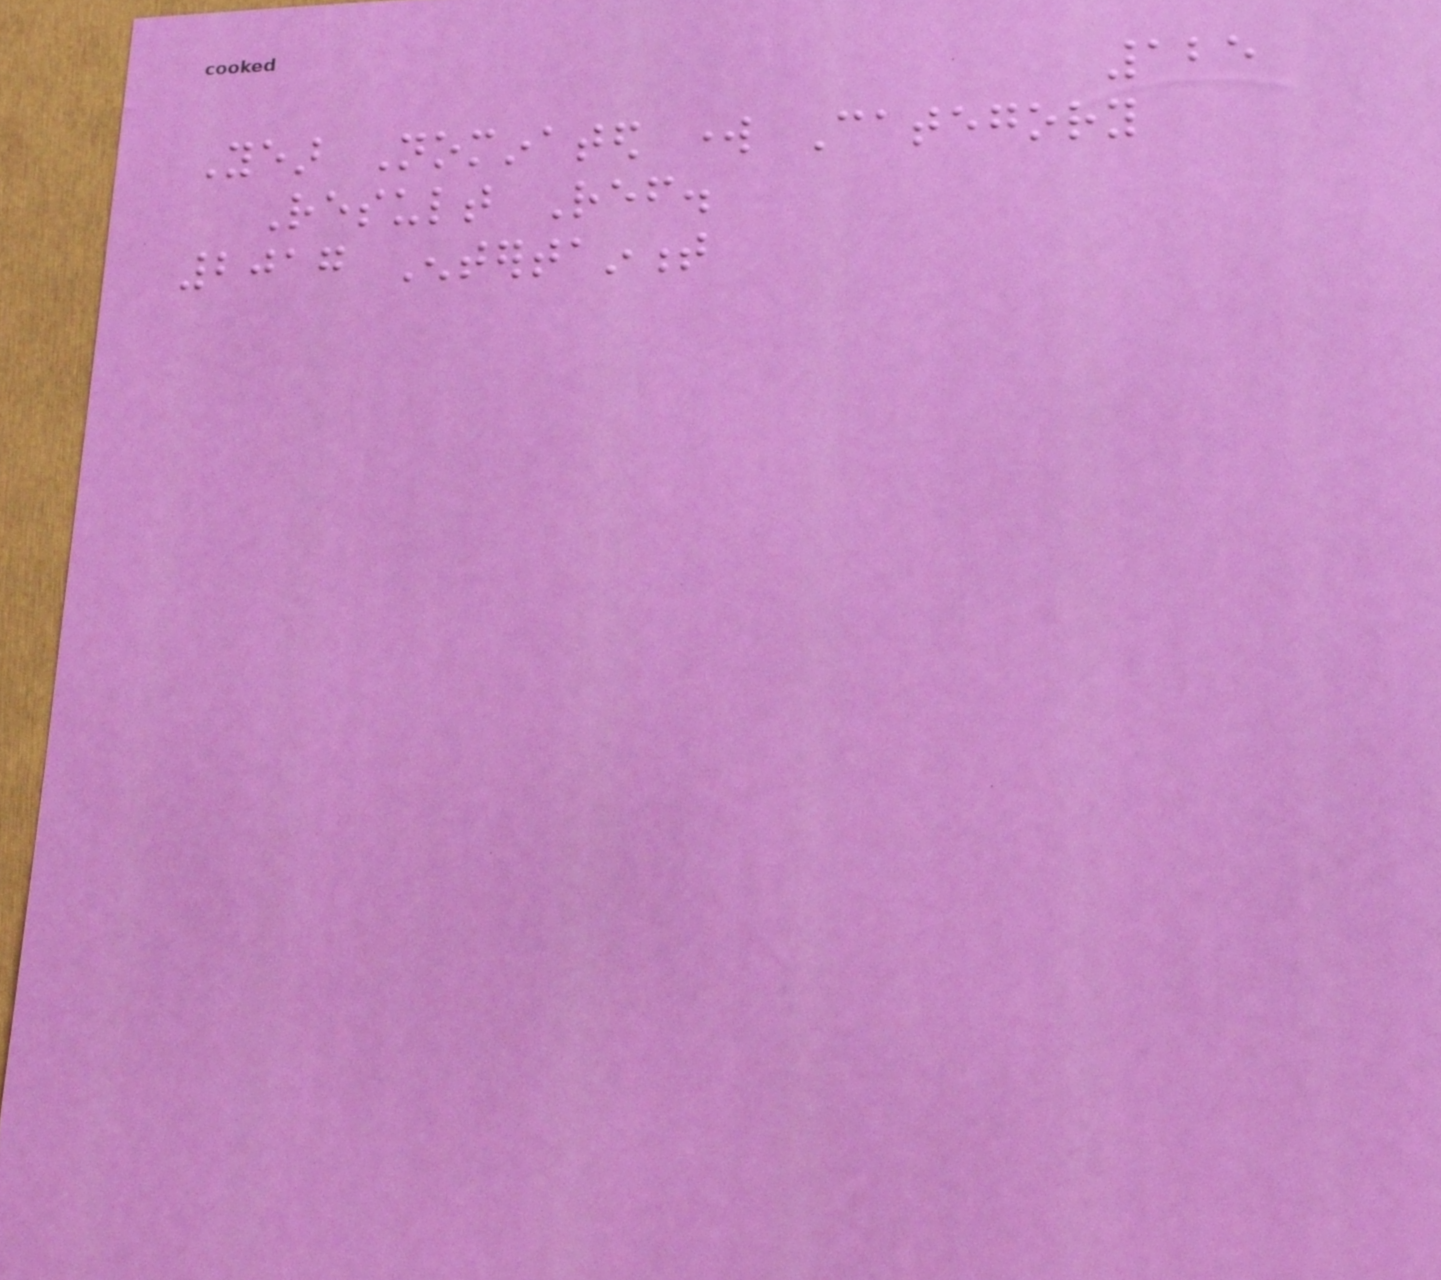125
Year Nominated work Category
Result Ref.
2017 Entertainment
